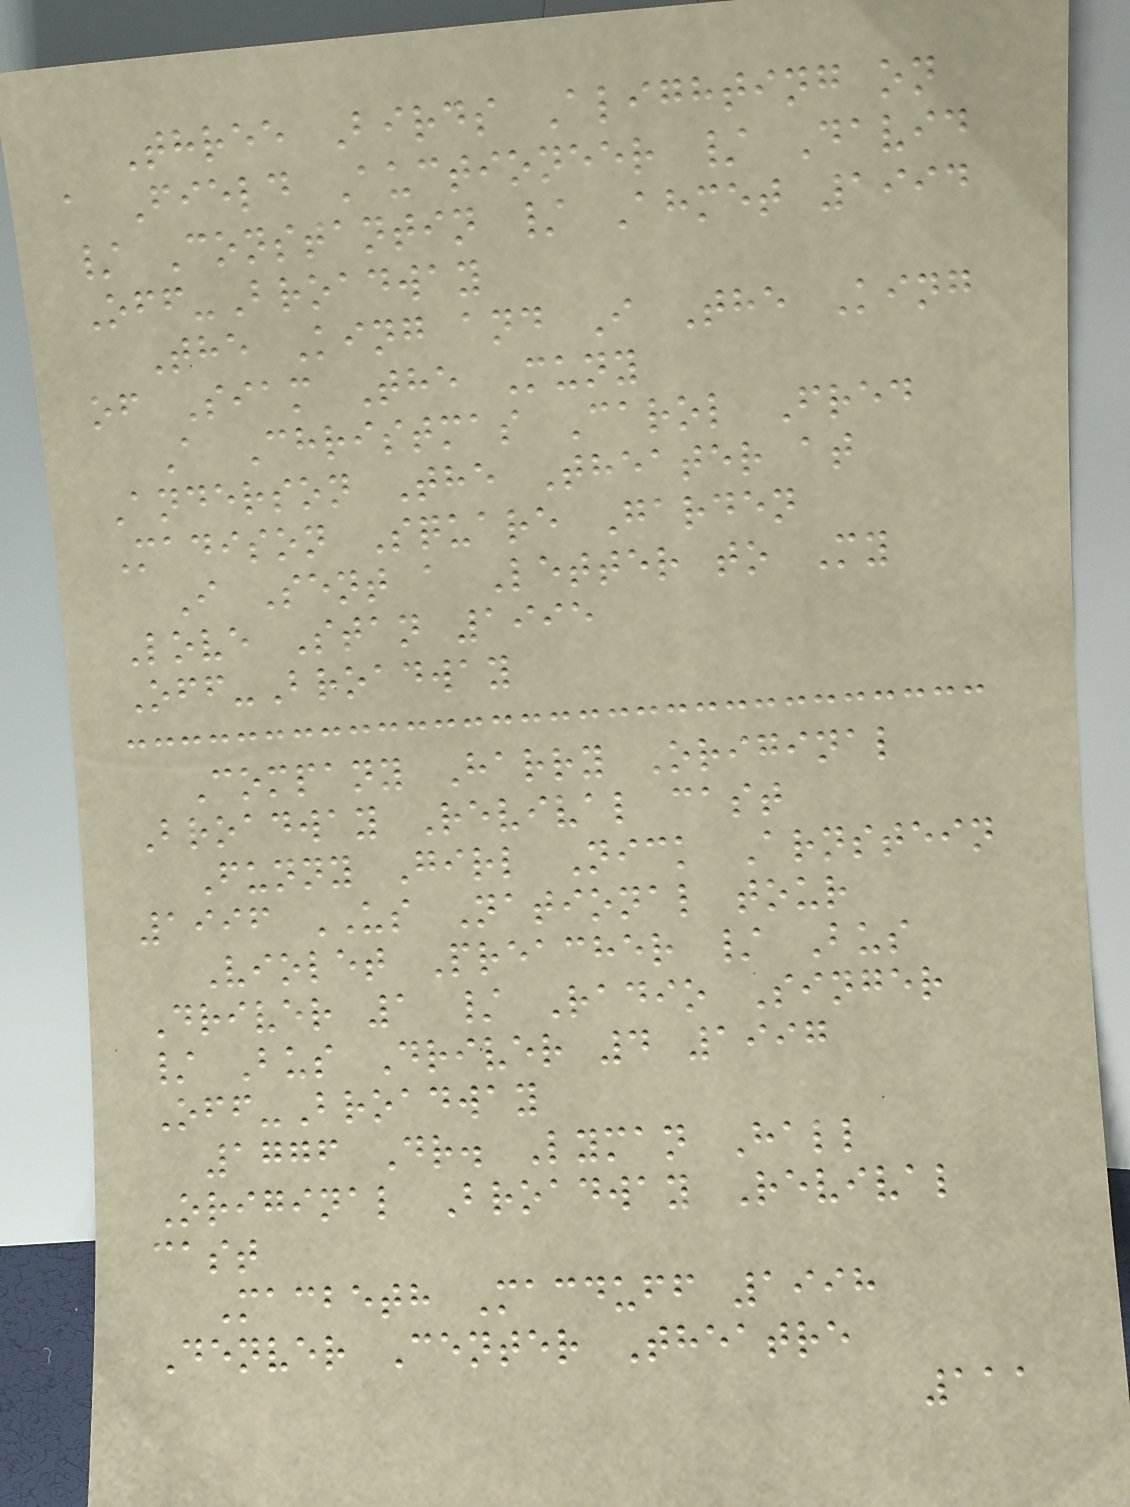Three Birds Alighting on
a Field Auctioneer / David
/ Constantin / Ahmet 1994
Off-Broadway
The King and I The King
of Siam The Muny
A Christmas Carol Fred
Anderson The Theater at
Madison Square Garden
I Sent a Letter to My
Love Stan 1995
Off-Broadway
Company Harry Original
Broadway Revival cast
Funny Girl Nick Arnstein
1996 US National tour
Violet Preacher / Bus
Driver 1 / Radio Singer
/ Bus Driver 4 1997
Off-Broadway
1776 Dr. Lyman Hall
Original Broadway Revival
cast
Macbeth Macduff 1998
Denver Center Theatre
111
